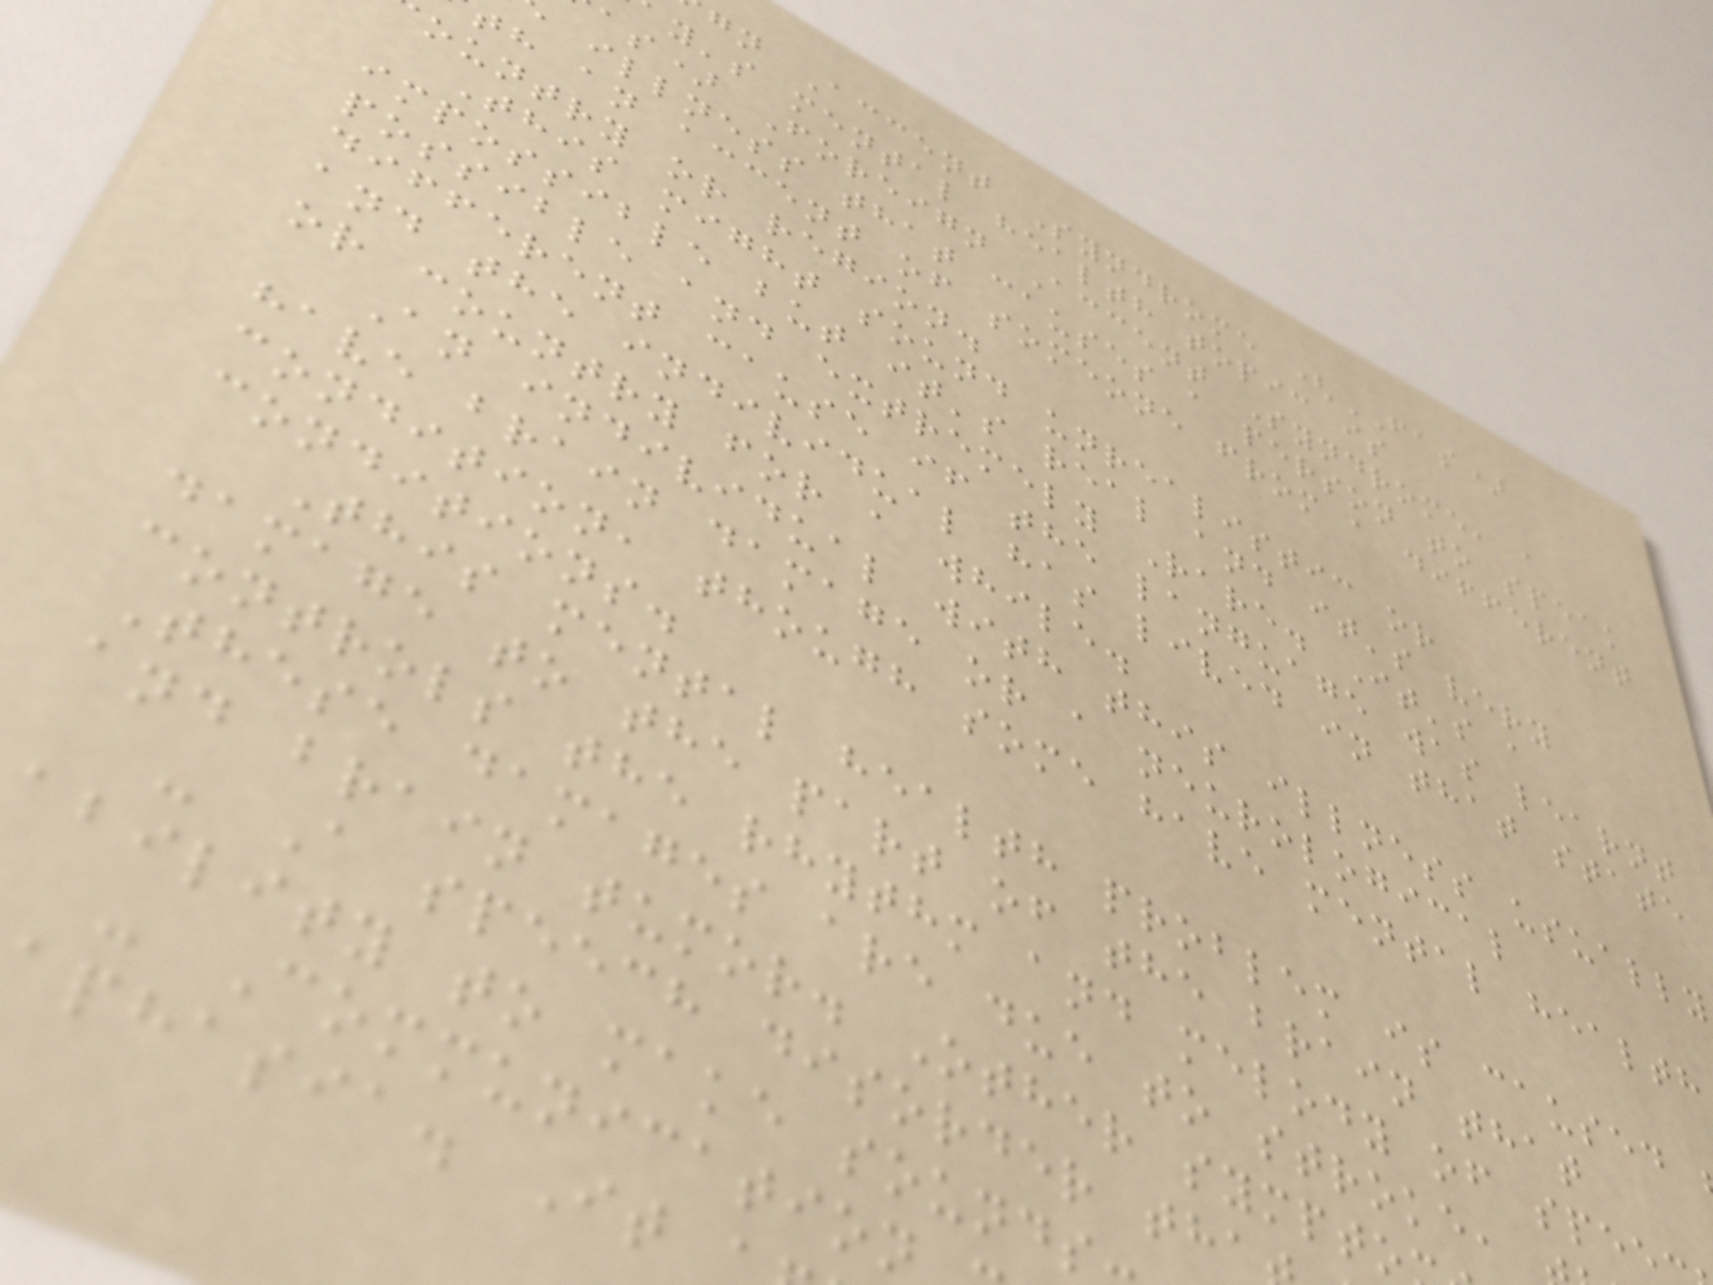gn Accent Syndrome (FAS)
y's mental health topic is
as) Foreign Accent Syndrome, a
illness that causes a person to speak
th an accent of someone from a different
ountry or region.
This might sound unrealistic or
impossible but it's real and it's very
possible and extremely Rare. It's a
different cause if the language was learnt
and the individual has lived in that state
or country for a while.
An individual with this illness usually
have brain damage or a neurological
condition, though some have mental health
conditions.
This mental health problem is caused
damage to the part of the brain that
controls the rhythm and melody of spee
These damages are due to stroke,
and brain tumor. Other sympto
- A speech disorder tha
ability to make sounds
- Communication
aphasia. It
